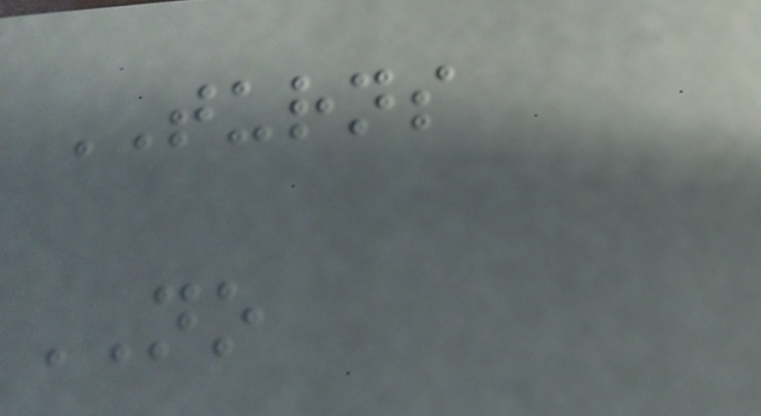TURNS
NO
